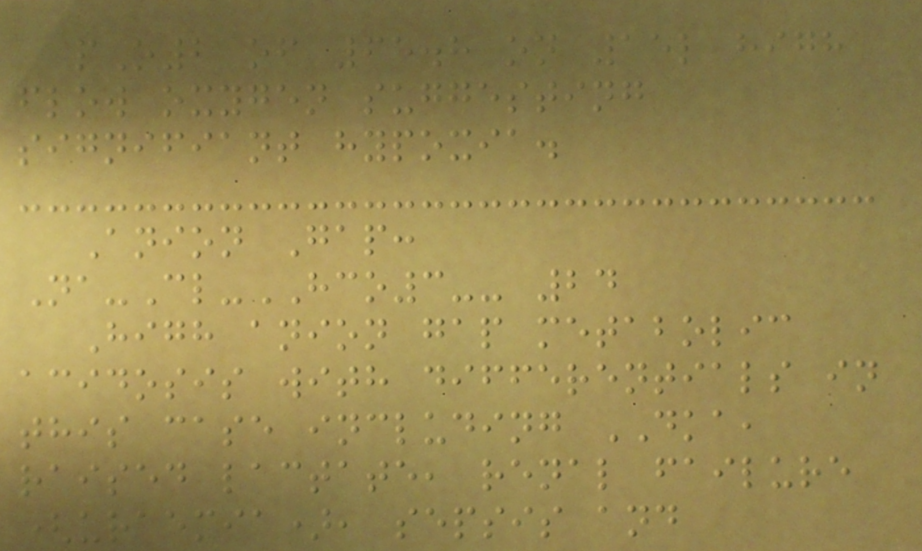pO2 of 65.8 on 15l high
flow oxygen suggesting
signifiant hypoxia.
Anion Gap:
Na-Cl-HCO3-- 24
High anion gap metabolic
acidosis with differentials in
this case including DKA,
raised lactate, renal failure
(uraemia), sepsis and
